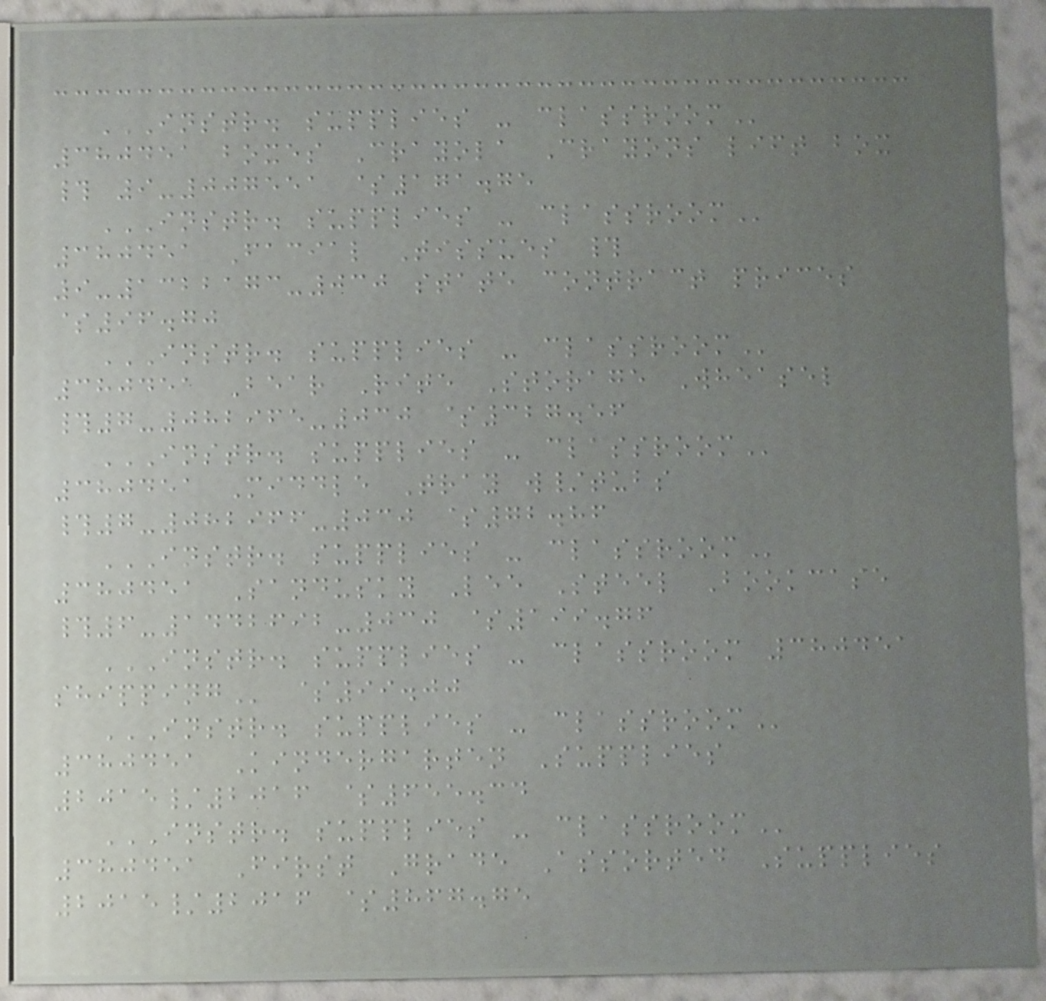INSTR. SUPPLIES - CLASSROOM
380451 boxes Crayola Crayons lift box
# 9-007551 $171.75
INSTR. SUPPLIES - CLASSROOM
380451 Facial Tissues #
9-1322173-030 state contract prices
$96.70
INSTR. SUPPLIES - CLASSROOM
380451 Bear Rite Storage Wheasel
#7-082965-030 $327.56
INSTR. SUPPLIES - CLASSROOM
380451 Middle Tray w/tubs
#7-082966-030 $72.86
INSTR. SUPPLIES - CLASSROOM
380451 Sandusky Lee Steel Bookcase
#6-1442692-030 $199.76
INSTR. SUPPLIES - CLASSROOM 380451
SHIPPING $99.00
INSTR. SUPPLIES - CLASSROOM
380451 Kindergarten Supplies
2015/2016 $655.34
INSTR. SUPPLIES - CLASSROOM
380451 First Grade Assorted Supplies
2015/2016 $867.75
